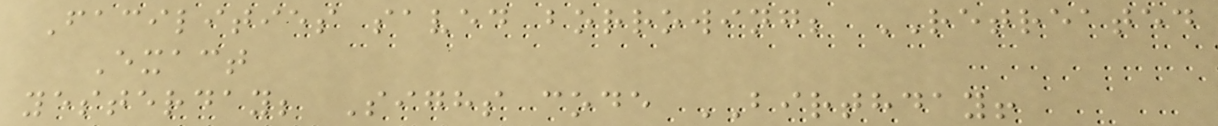Facilities saved borrowing; RETREATED
Exact
yesterday; Sighs code BIRTHDAY!
